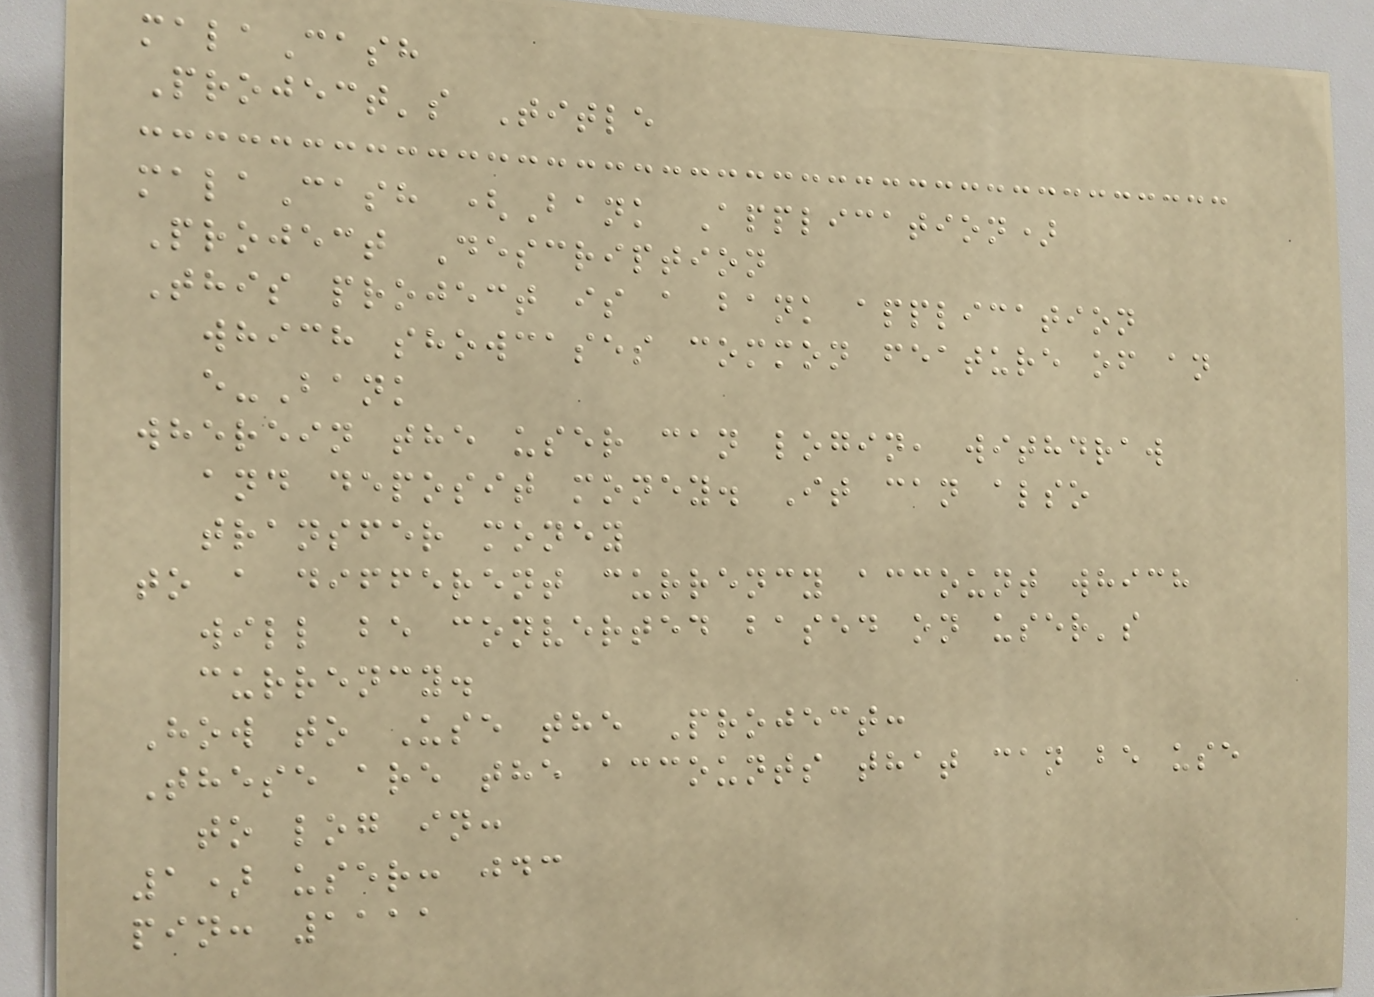malaCash
Project's Title
malaCash (Bank Application)
Project Description
This project is a bank application
which showcases common feature of an
e-Bank
wherein the user can login, withdraw
and deposit money. It can also
transfer money
to a different currency account which
will be converted based on user's
currency.
How to Use the Project:
These are the accounts that can be use
to log in:
1) user: jdc
pin: 1111
